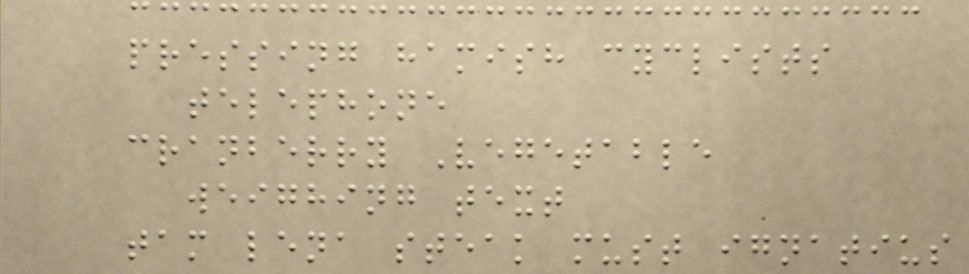pressing hamish cyclists
telephone
cranberry Vegetable
weighing text
tam lena steak must ignatius
